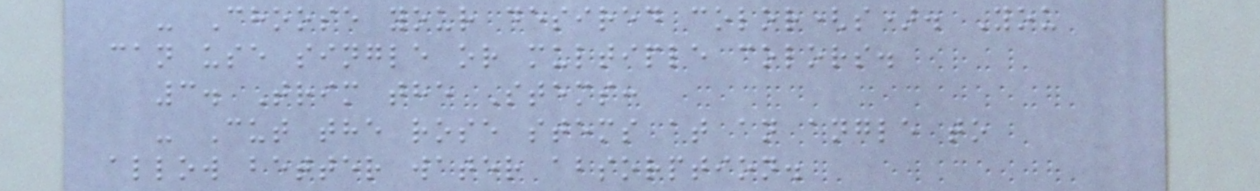- Choose your desired color(s). You
can use single or multiple colors.
3. Trim the Stems:
- Cut the rose stems at an angle to
allow better water absorption.
